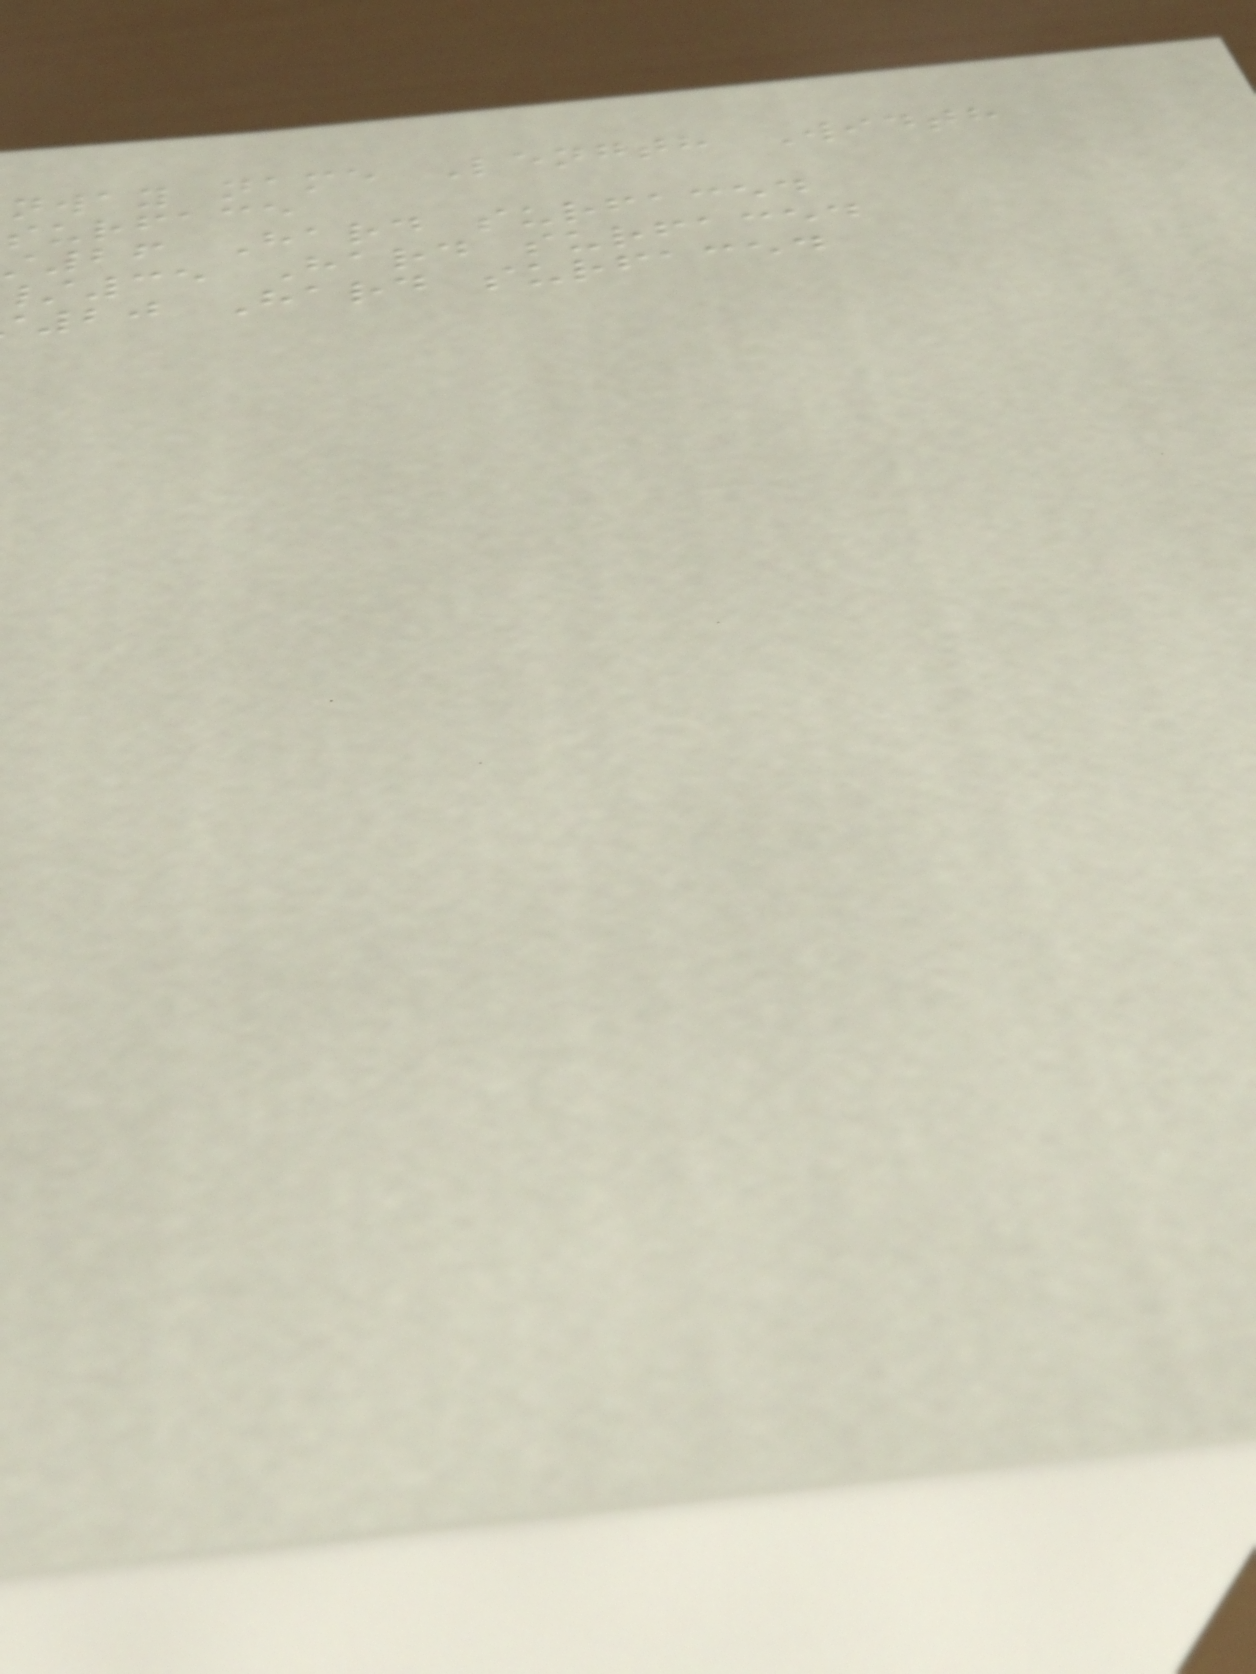nway name Length Width
surface
26 Hard surfaced
35 Hard surfaced
20 Hard surfaced
